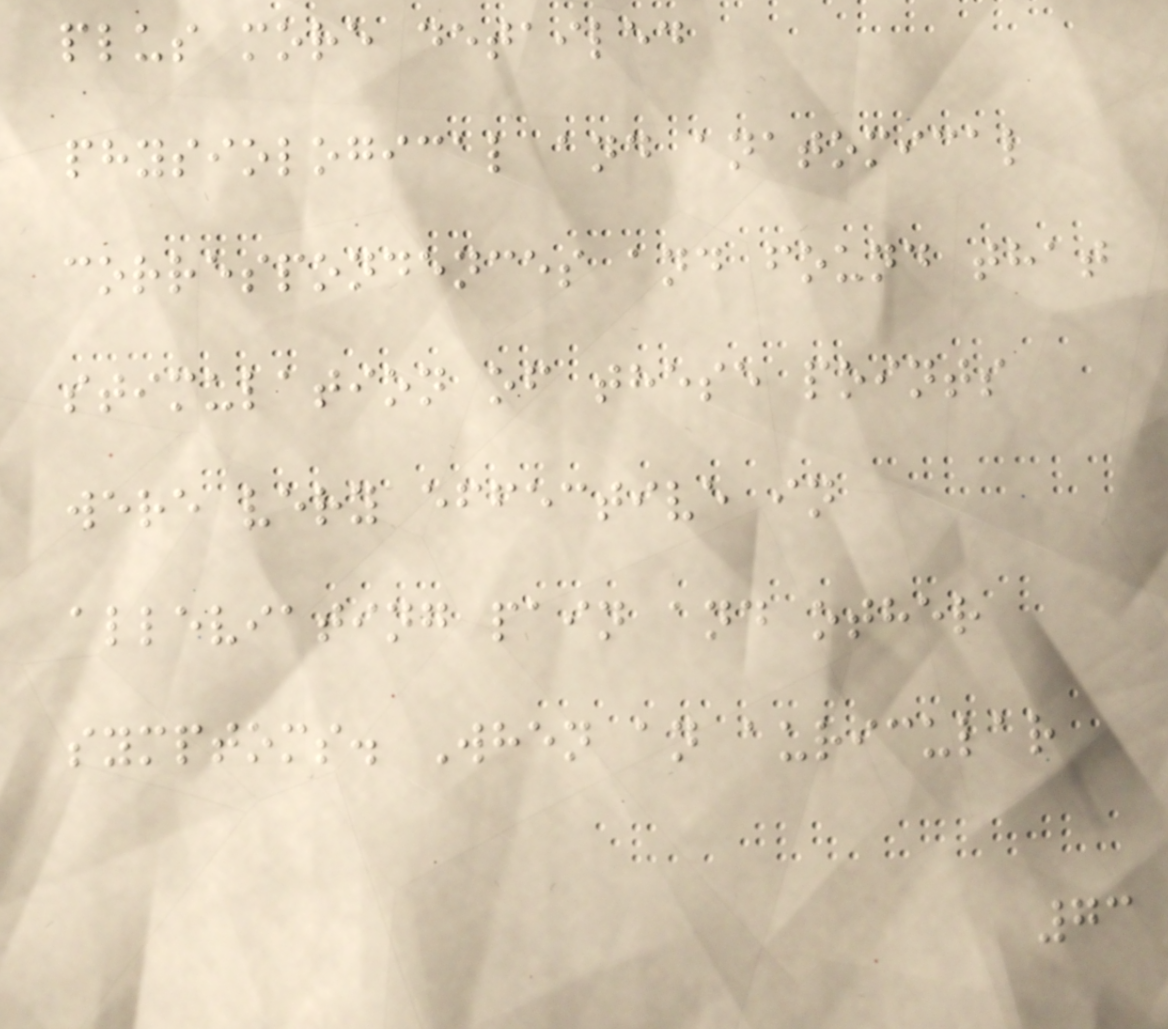plus more detailed
physiological and anatomical
correspondences and found that
stimulation of these points
were very effective in
alleviating pain and other
symptoms. When an auricular
73
